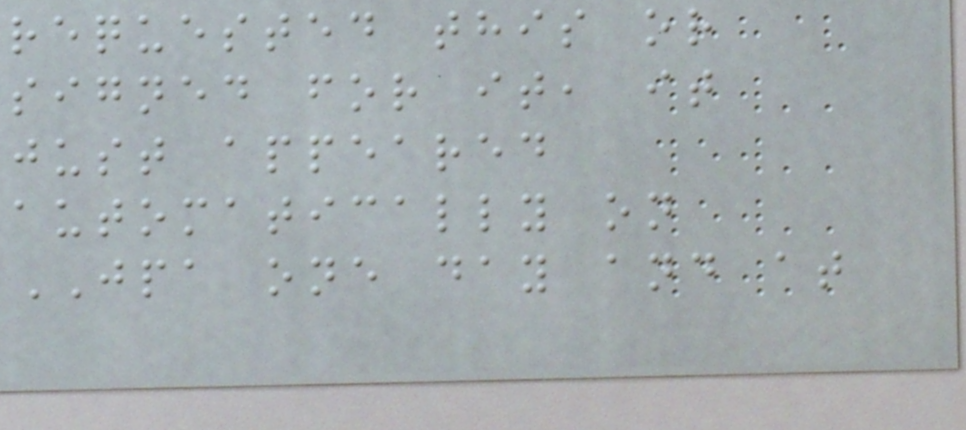requested this or
signed for it, it
just appeared
automatically on
JPA one day and at
